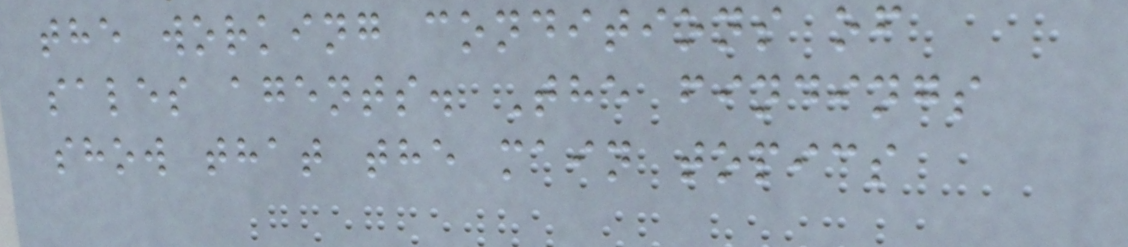the working conditions of
sales agents. The findings
show that the main topics
